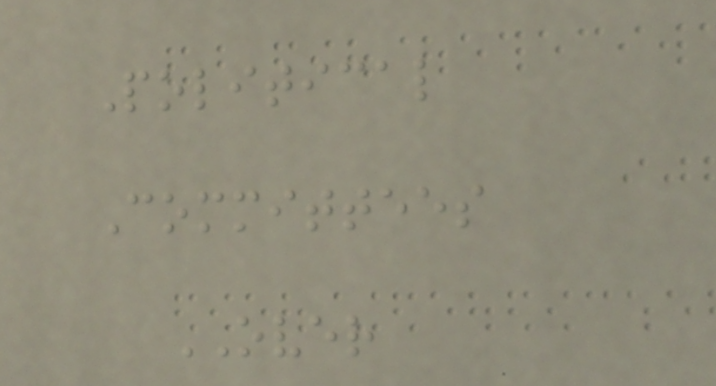Political
Committees
OVER
